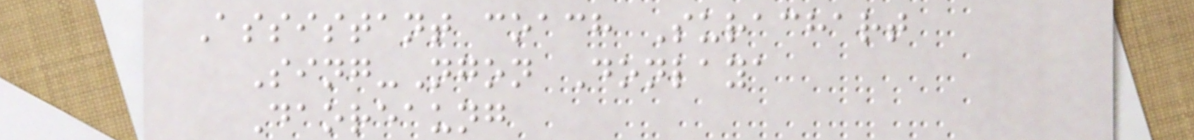Assistant coach Surachart
Sing-Ngon Donlaya
Daoreaung
